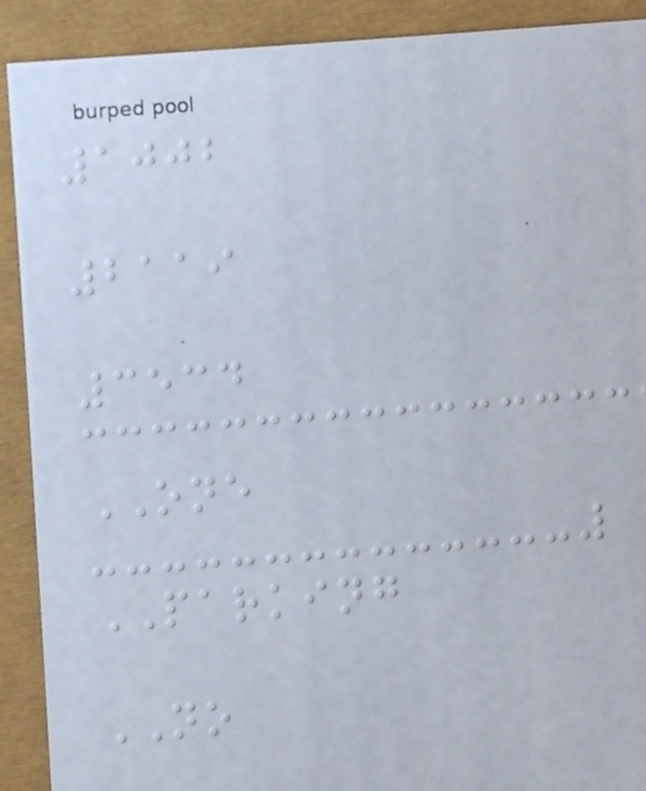1002
2119
3534
ONE
PARKING
NO
